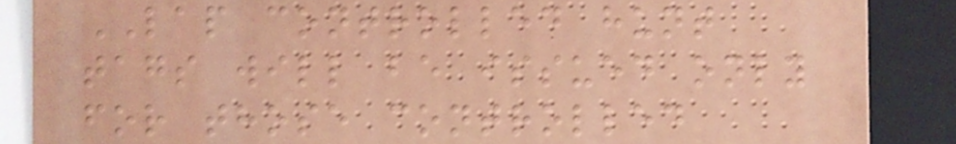LAP controlled hunt
tags will be issued only
for those controlled
